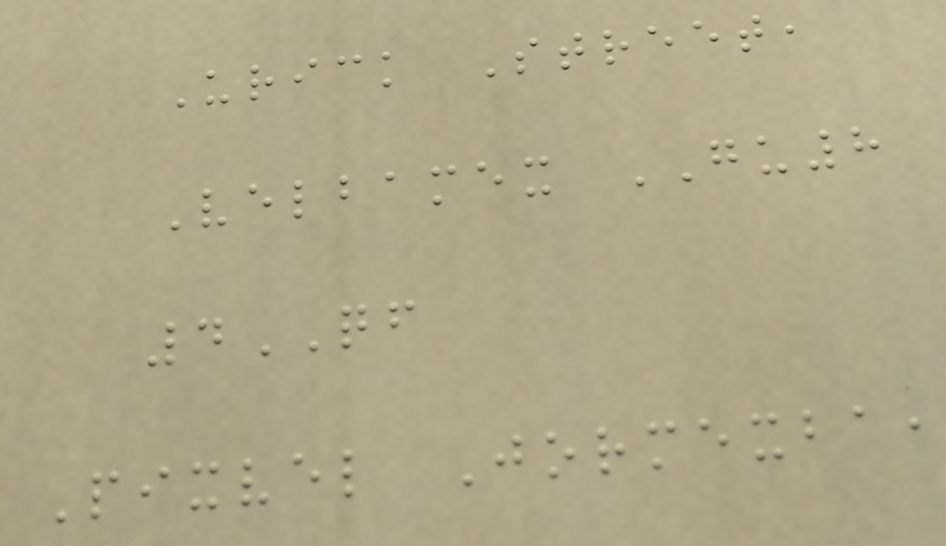Urick Street,
Velbamex GU8
4QF
Pixvel Jormexba,
